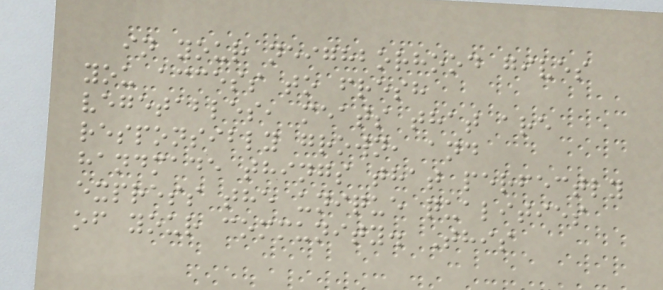in your neighborhood gives
you access to fresh
vegetables, meats that are
responsibly grown, and
handmade things that perfectly
express the unique qualities
of your community. This
